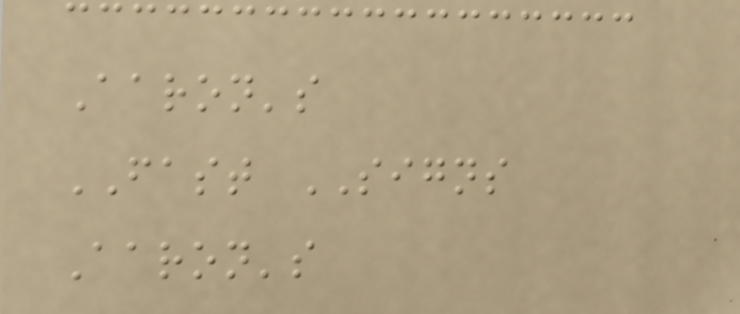Aaron's
FAST SIGNS
Aaron's
